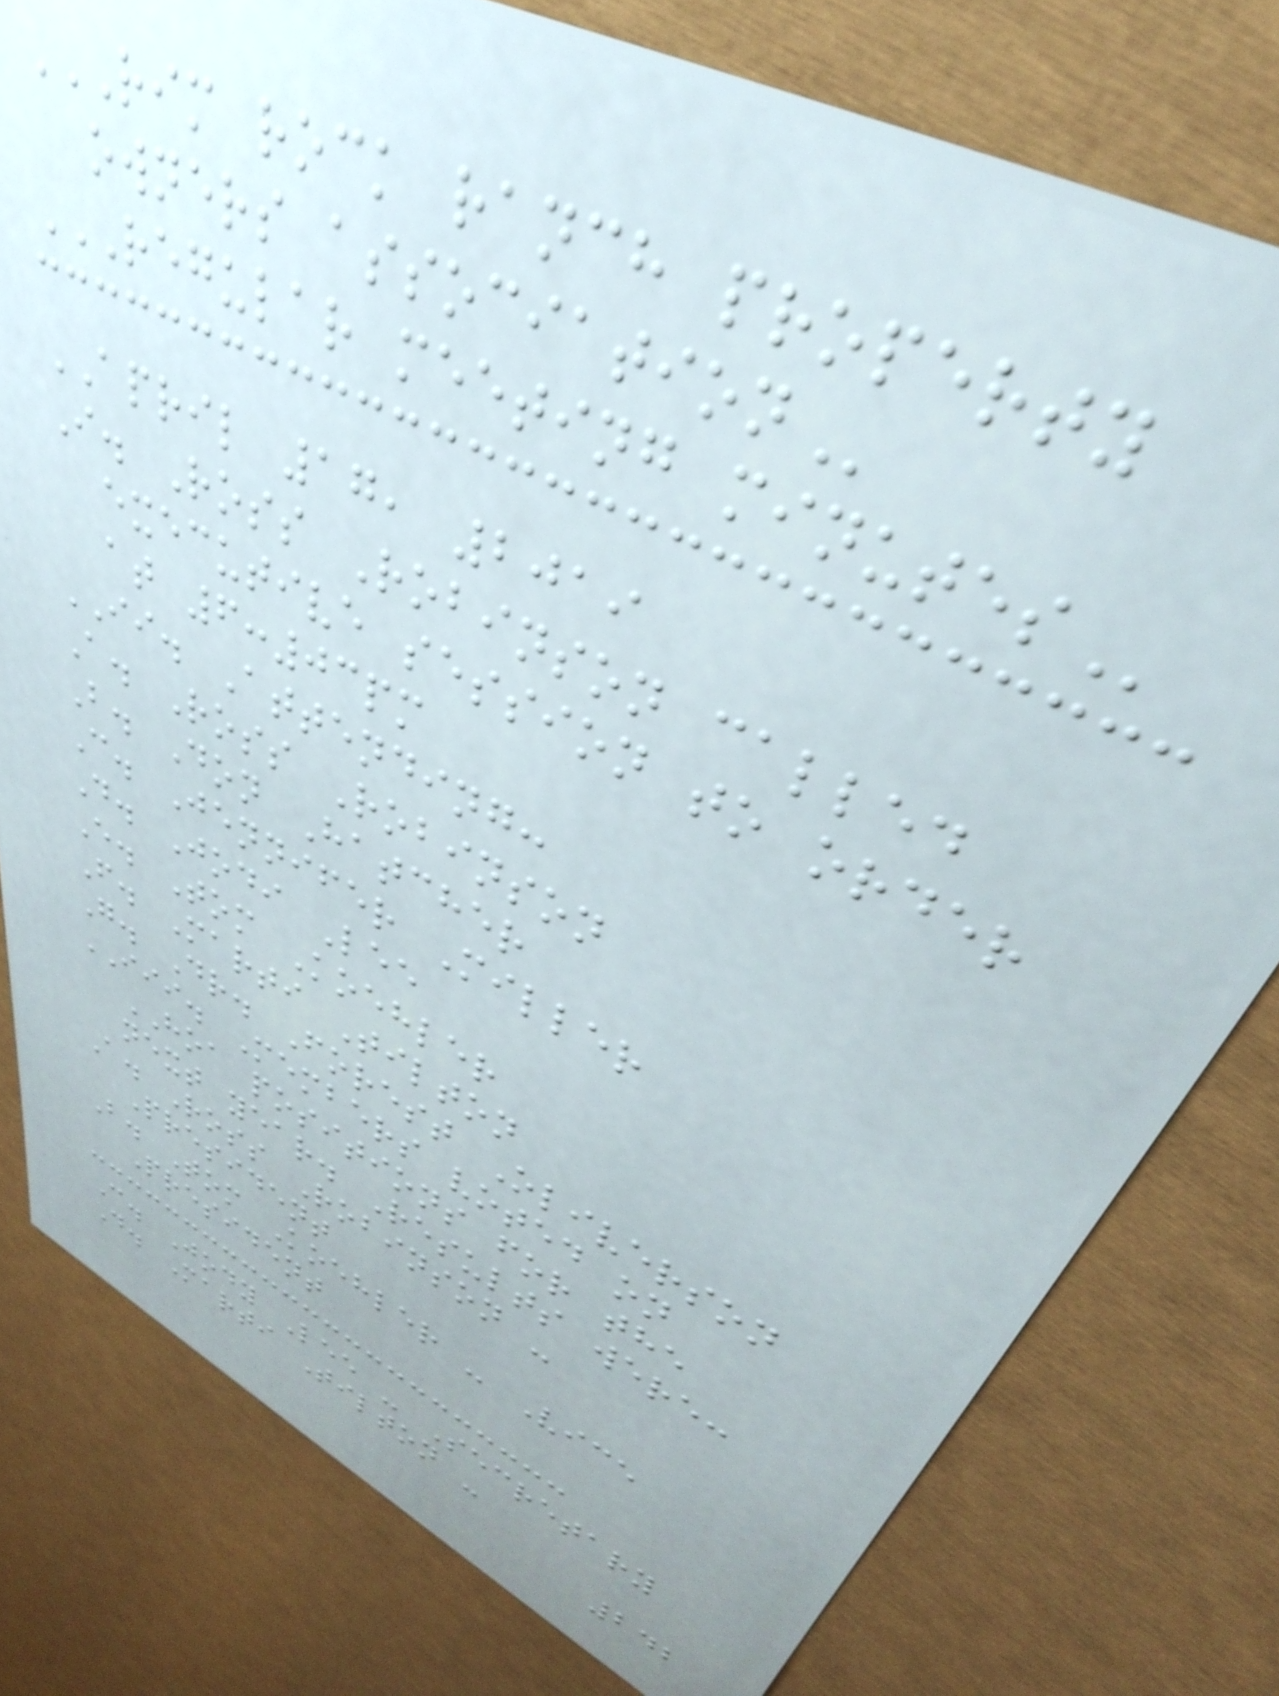RIM ROCK RANCH PROPERTY
OWNERS ASSOCIATION
REGULAR MEETING MINUTES
APRIL 17, 2019
I. Ross Robinson called
executive session to order
at 6:03pm
II. Attending:
A. Ross Robinson
B. Don Hatcher
C. Jennifer Miller
D. Jodi Lee
E. Tom Koehler
F. Marti Tilton
G. Dr. Forest Oliverson
III. Members voted on
HOA positions for the
next year. Results were:
A. Ross Robinson -
President
B. Tom Koehler - Vice
President
C. Jody Lee - Secretary
D. Marti Tilton -
242
